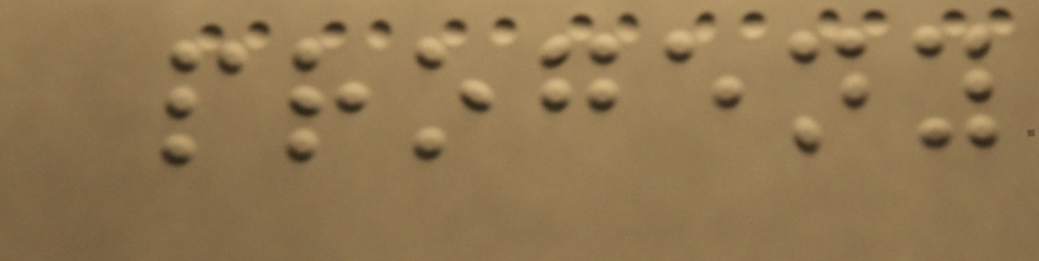progeny
